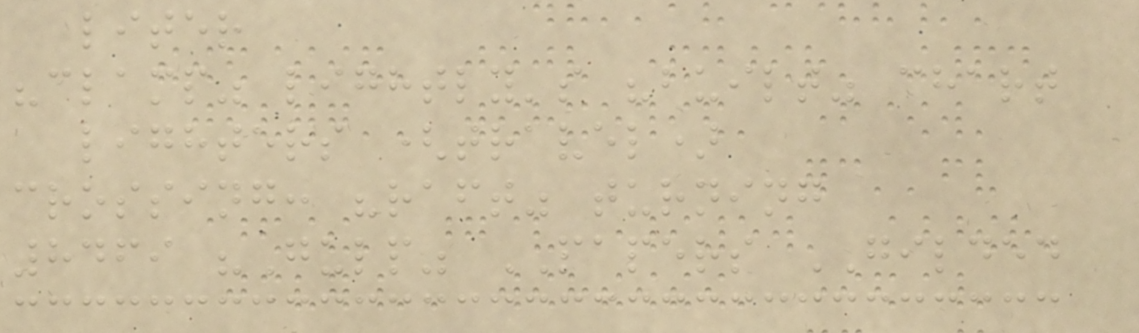liter
"clamp" lightly's "built" chart
lighters (travel)
crossing: "raft" turning
8469 "Gulp" PAPERS GILDED
